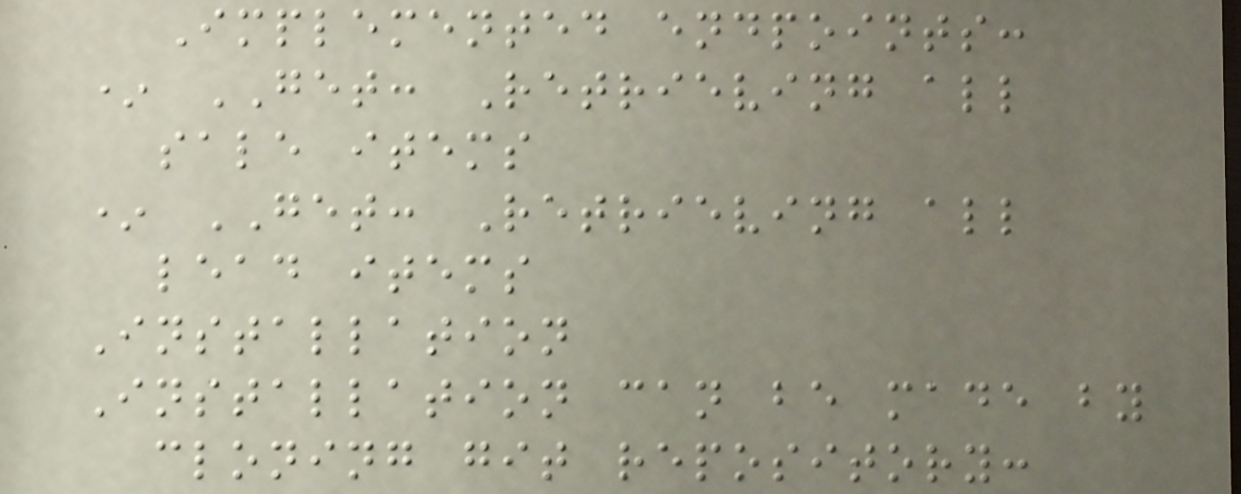Implemented endpoints:
* GET: Retrieving all
sale items
* GET: Retrieving all
lead items
Installation
Installation can be made by
cloning git repository:
